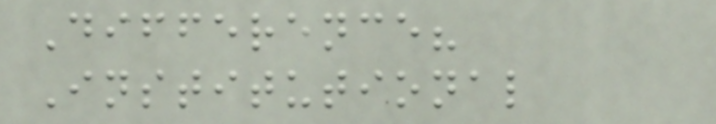Difference?
Institutional
